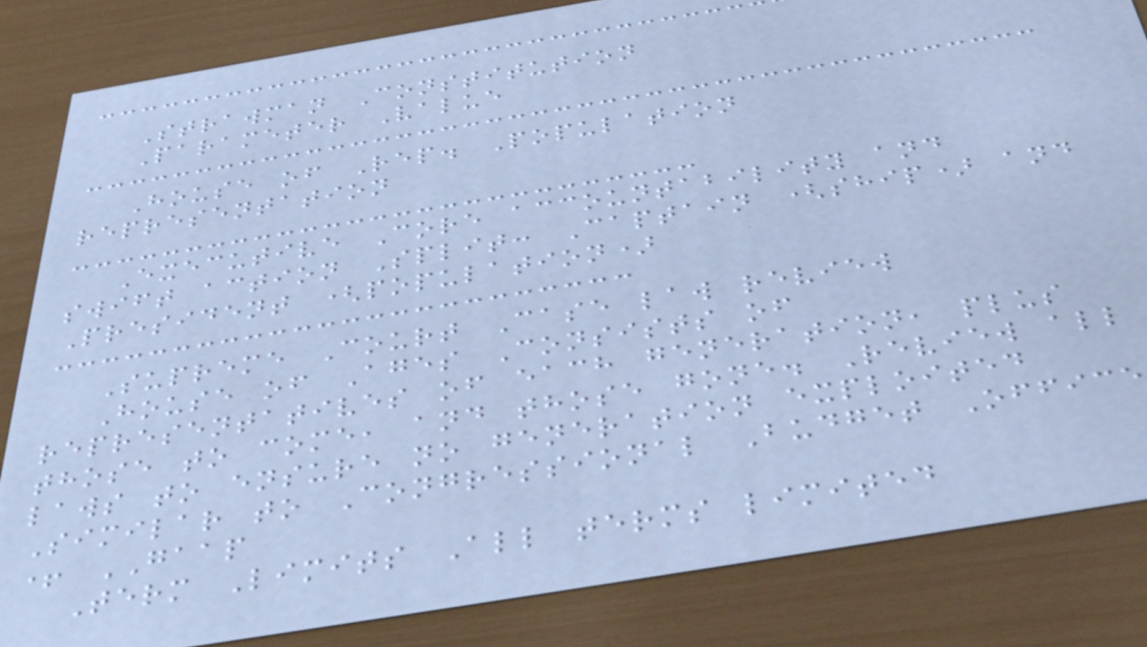Strawman Constitution
Parameter Value
House of Rep. Population
representation
Executive Core accountability and
swift action Split: Captain (ship) and
President (population)
Supreme Court Case law review
House of Ages Consists of
representatives of each generation, plus
those to come, and those gone. Review all
laws to ensure no generation exploited
Similar to Congressional Budget Office
+ GAAP
Term Limits All terms limited
